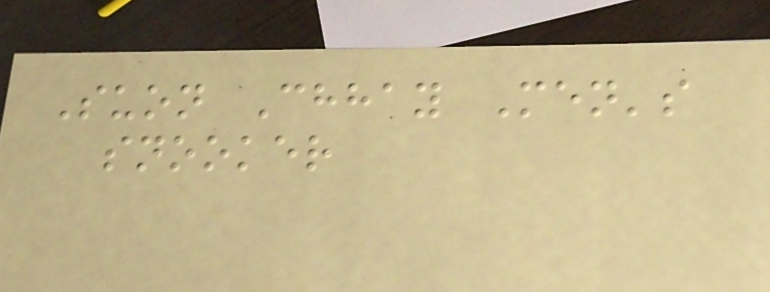Suon Chhay Men's
snooker
